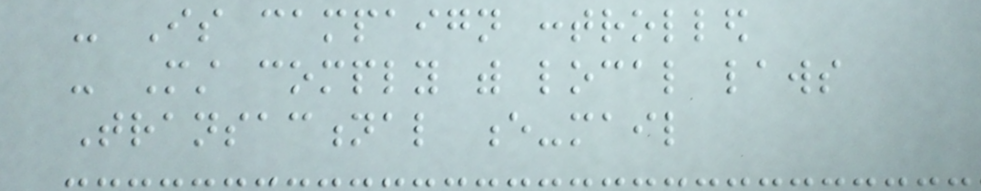- Is campaign controlled
- Must comply with local laws
Transactional e-mail
